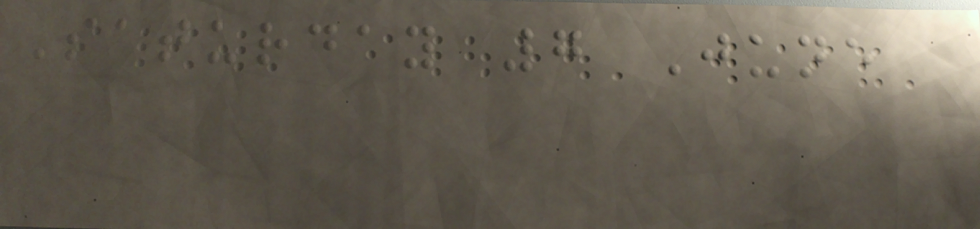Saturday 7 June
